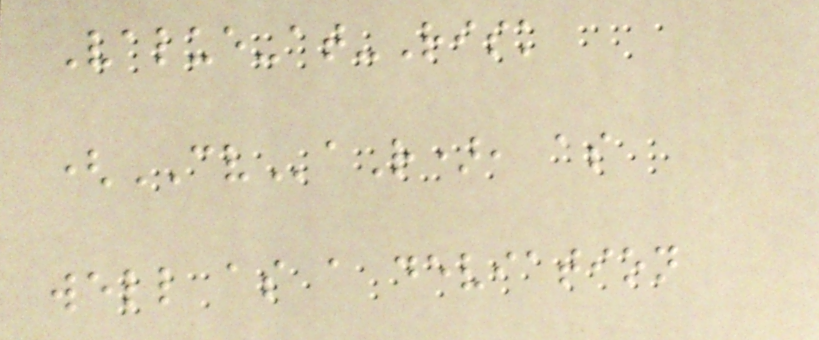Value-at-Risk
(CVaR), as
well as a deviation
